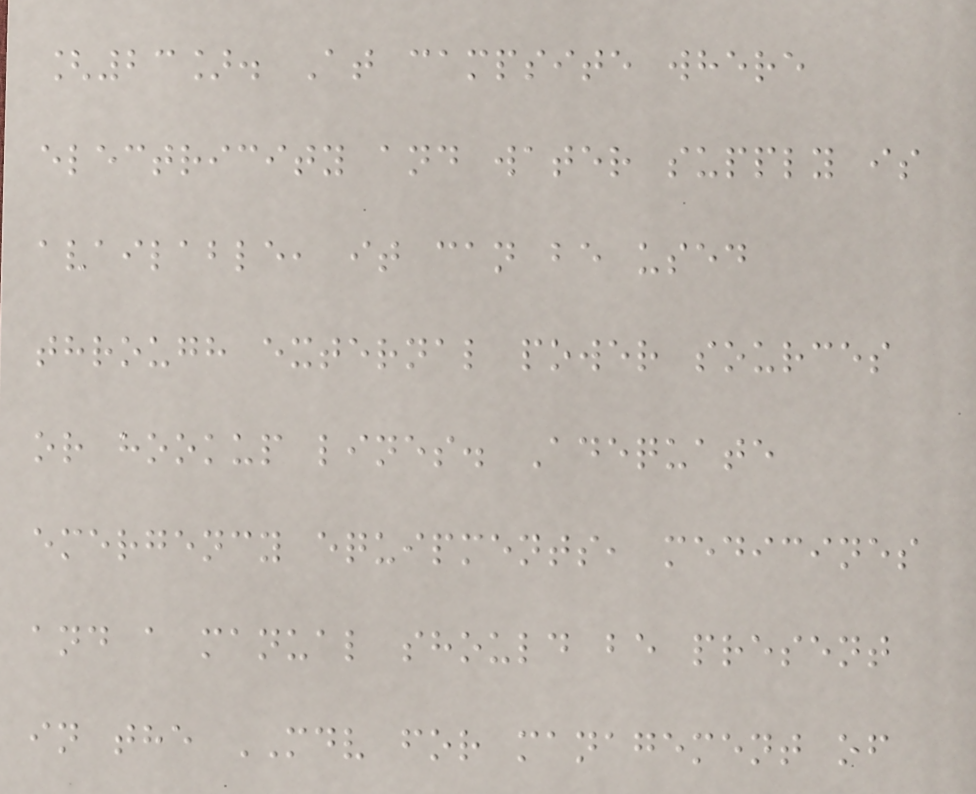[23]. At campsite where
electricity and water supply is
available, it can be used
through external power sources
or hookup lines. Adequate
emergency equipments, medicines
and a manual should be present
in the MDV for management of
